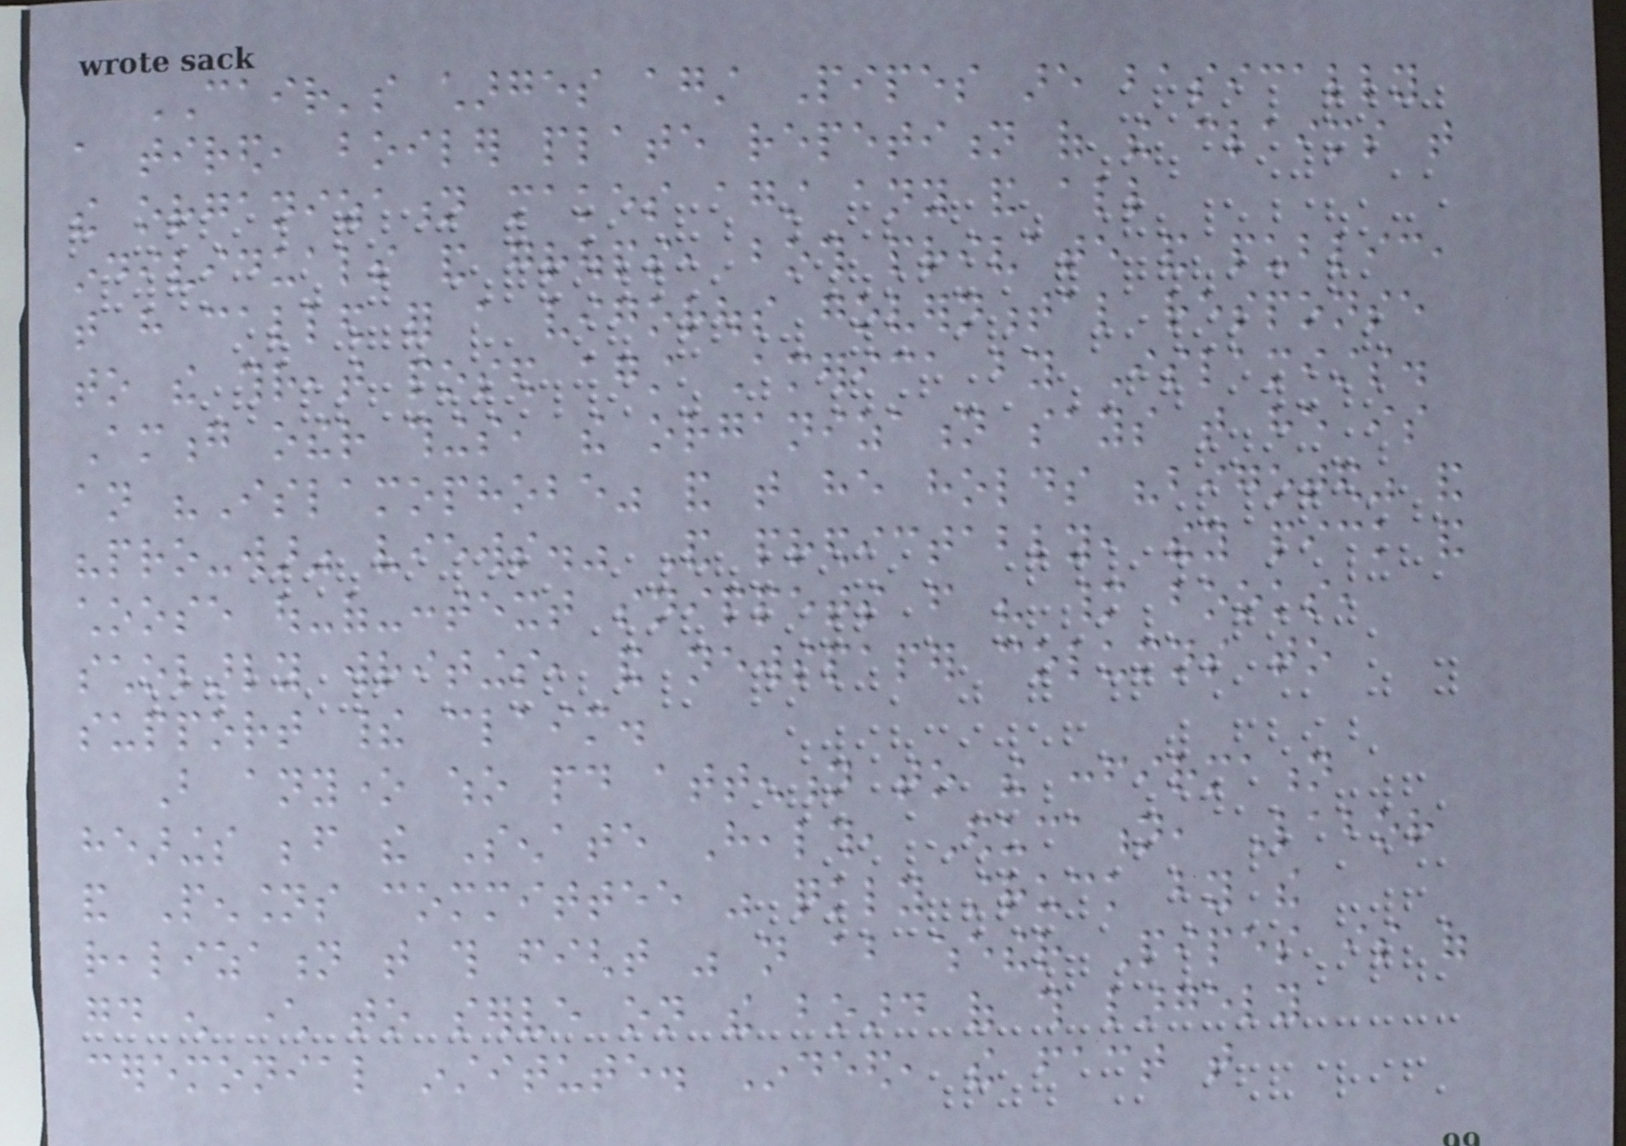CAIR's charges against Pipes are basically
a tired, boiler plate repetition of the claims that
the organization makes against any and all
individuals and groups, both private and public,
that have called for a vigorous governmental response
to the threat posed against America by Islamists.
Among other things, the organization says that he is
an "Islamophobe" and that he holds "bigoted" and
"pro-war" views." And predictably, they pick and
choose out-of-context snippets from his many books,
scholarly writings, and newspaper columns to
support their claim.
But anyone who paid attention to the confirmation
hearings before the Senate Health, Education, Labor
and Pensions committee was quickly struck by the
realization that this fight was not about whether Pipes is of
good enough character to serve on the board of this largely
ceremonial institute. Indeed, the fact that
